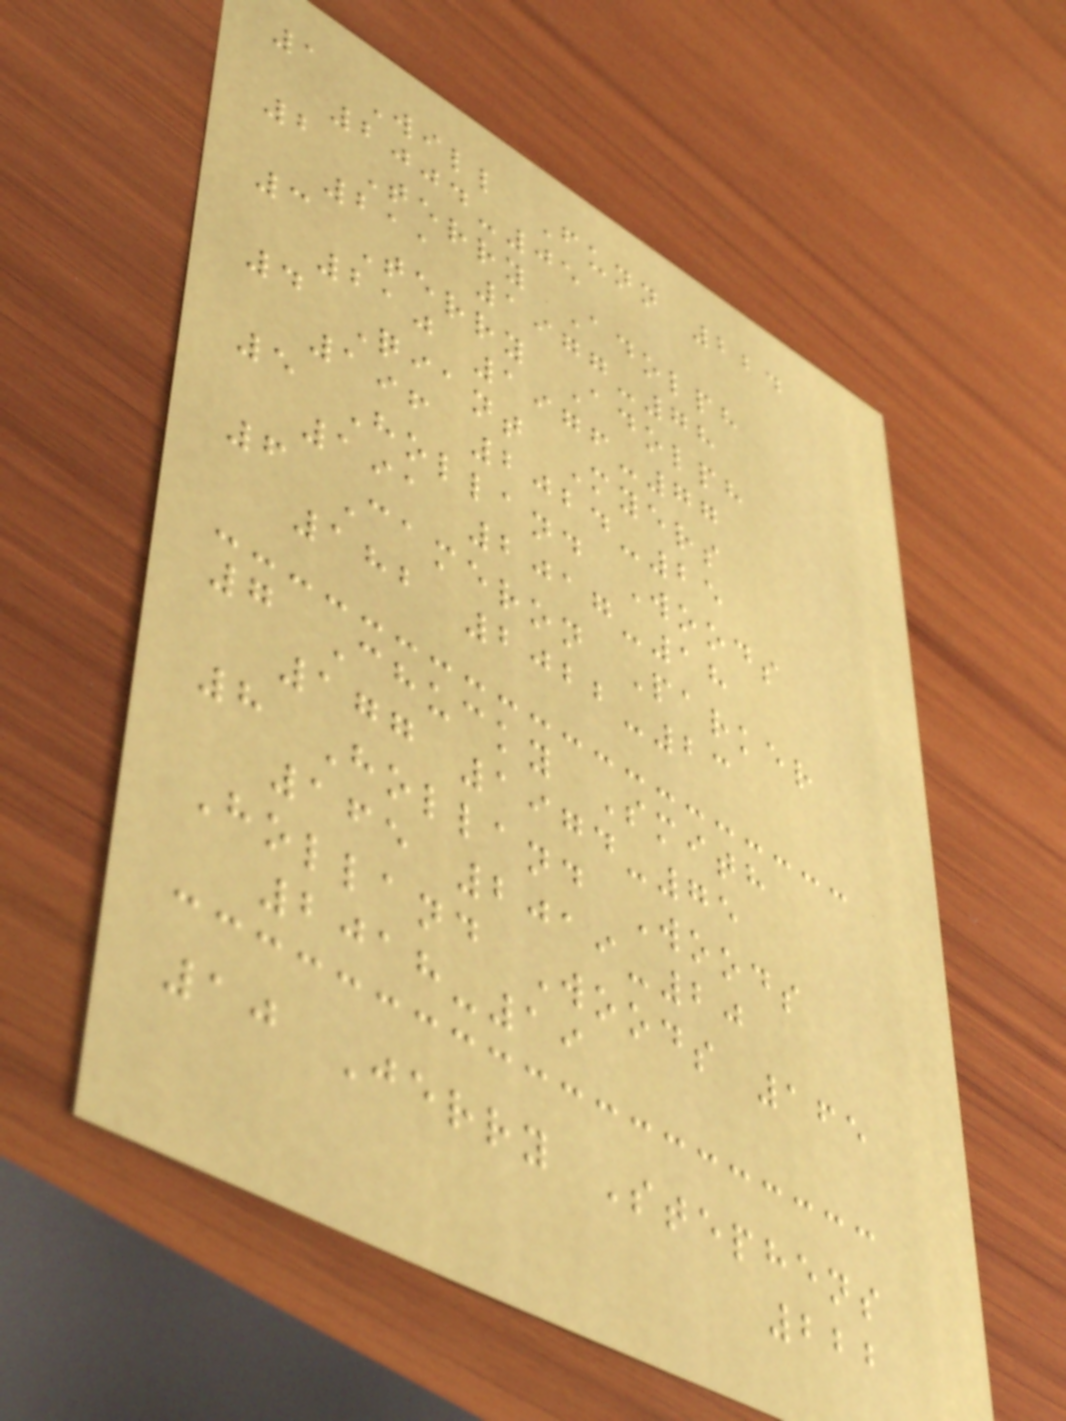1 Will Funn 224
2004-05
2 Terry Adolph
211 1977-78
3 Terry Adolph
210 1976-77
4 Qiant Myers
196 2024-25
5 Holland Woods
191 2017-18
6 Cameron Parker
182 2022-23
7 Chucky Smith
177 1974-75
8 Holland Woods
165 2019-20
Holland Woods 165
2018-19
10 Jerry Stephens
222
